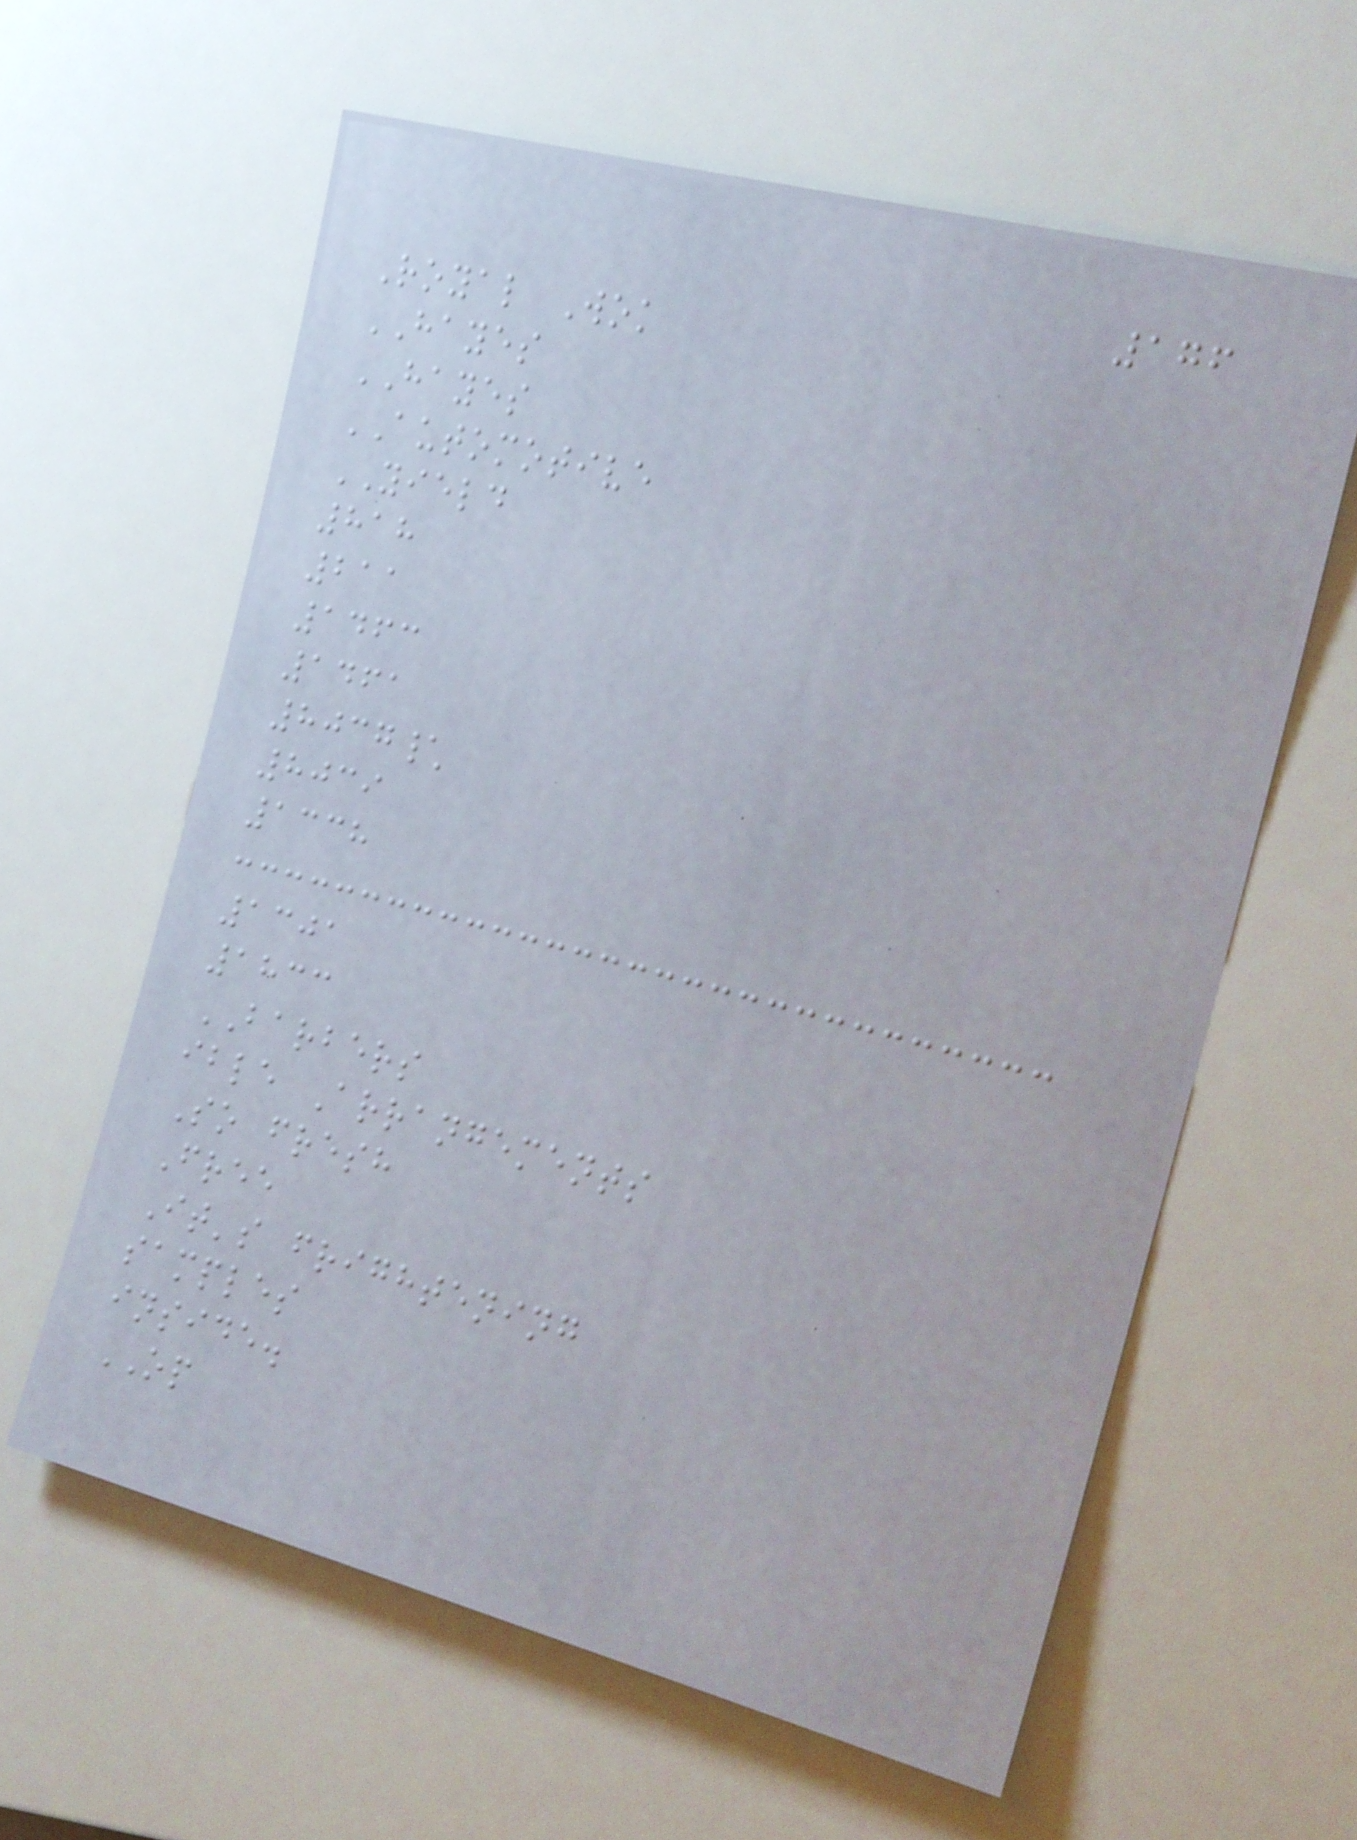176
Royal Wok
HAYES
HAYES
AUTOMOTIVE
YIELD
818
211
1463
1461
8037\
8039
1338
1301
1833
BARBERS
ible Arrangements
So fresh
Free
It's frightening
samples
inside.
OP
